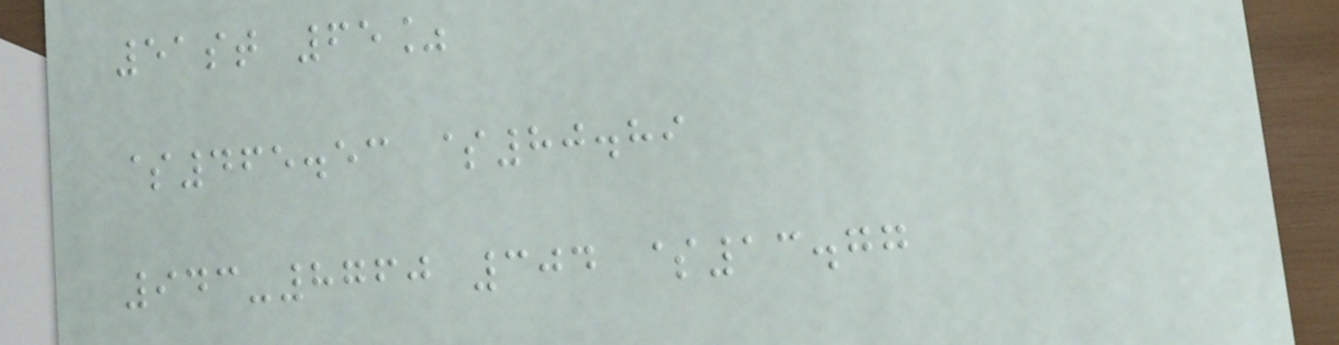51st 65%
$465.53 $80.89
943-8760 304 $13.77
